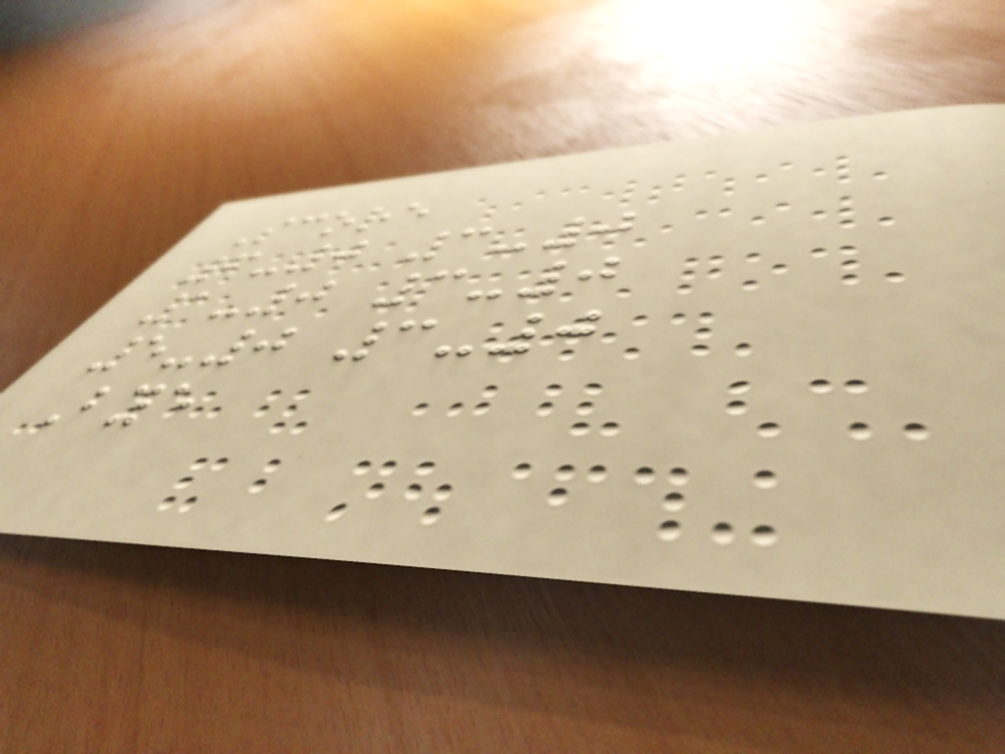Score
6-0 3-0
1-0 3-0
5-0 3-0
Bye
